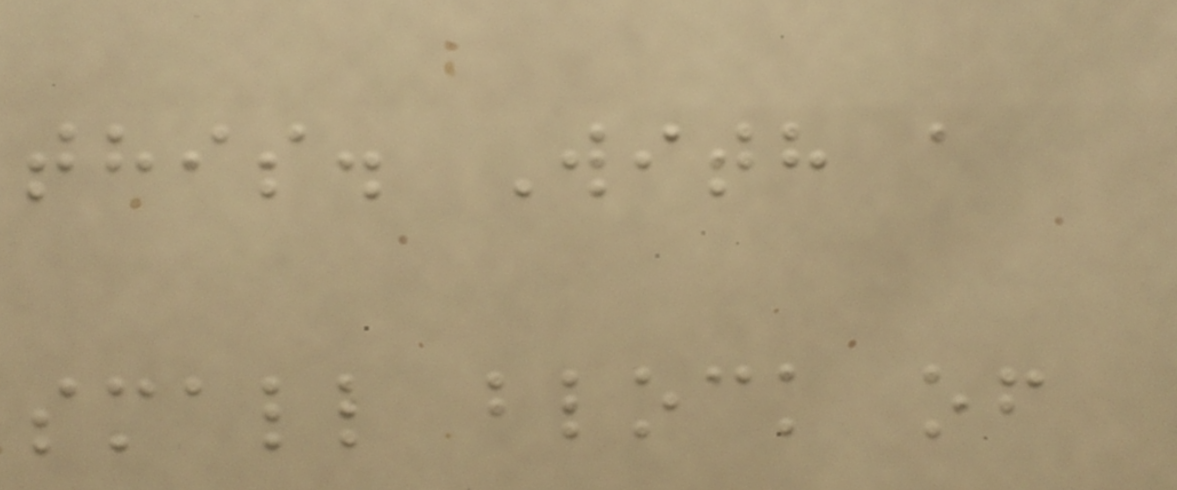this. With a
small block of
